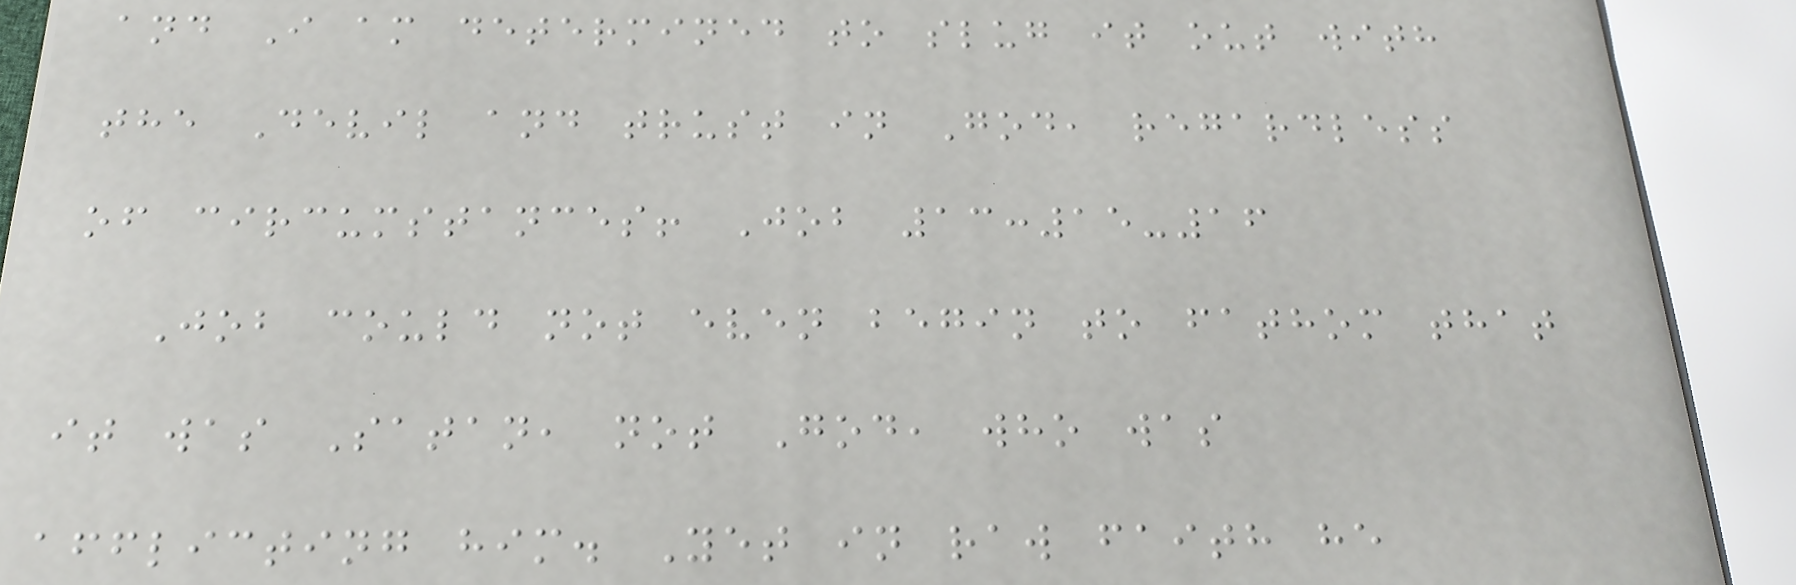and I am determined to slug it out with
the Devil and trust in God, regardless
of circumstances! Job 13:15-16
Job could not even begin to fathom that
it was Satan, not God, who was
afflicting him. Yet in raw faith he
